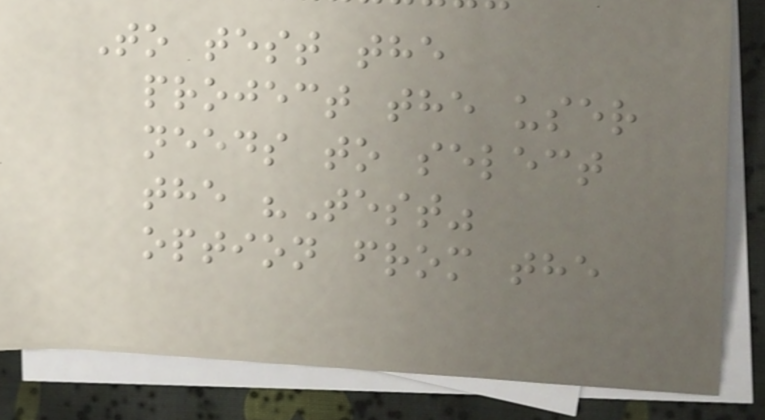To test the
project the user
needs to select
the "Test"
option from the
